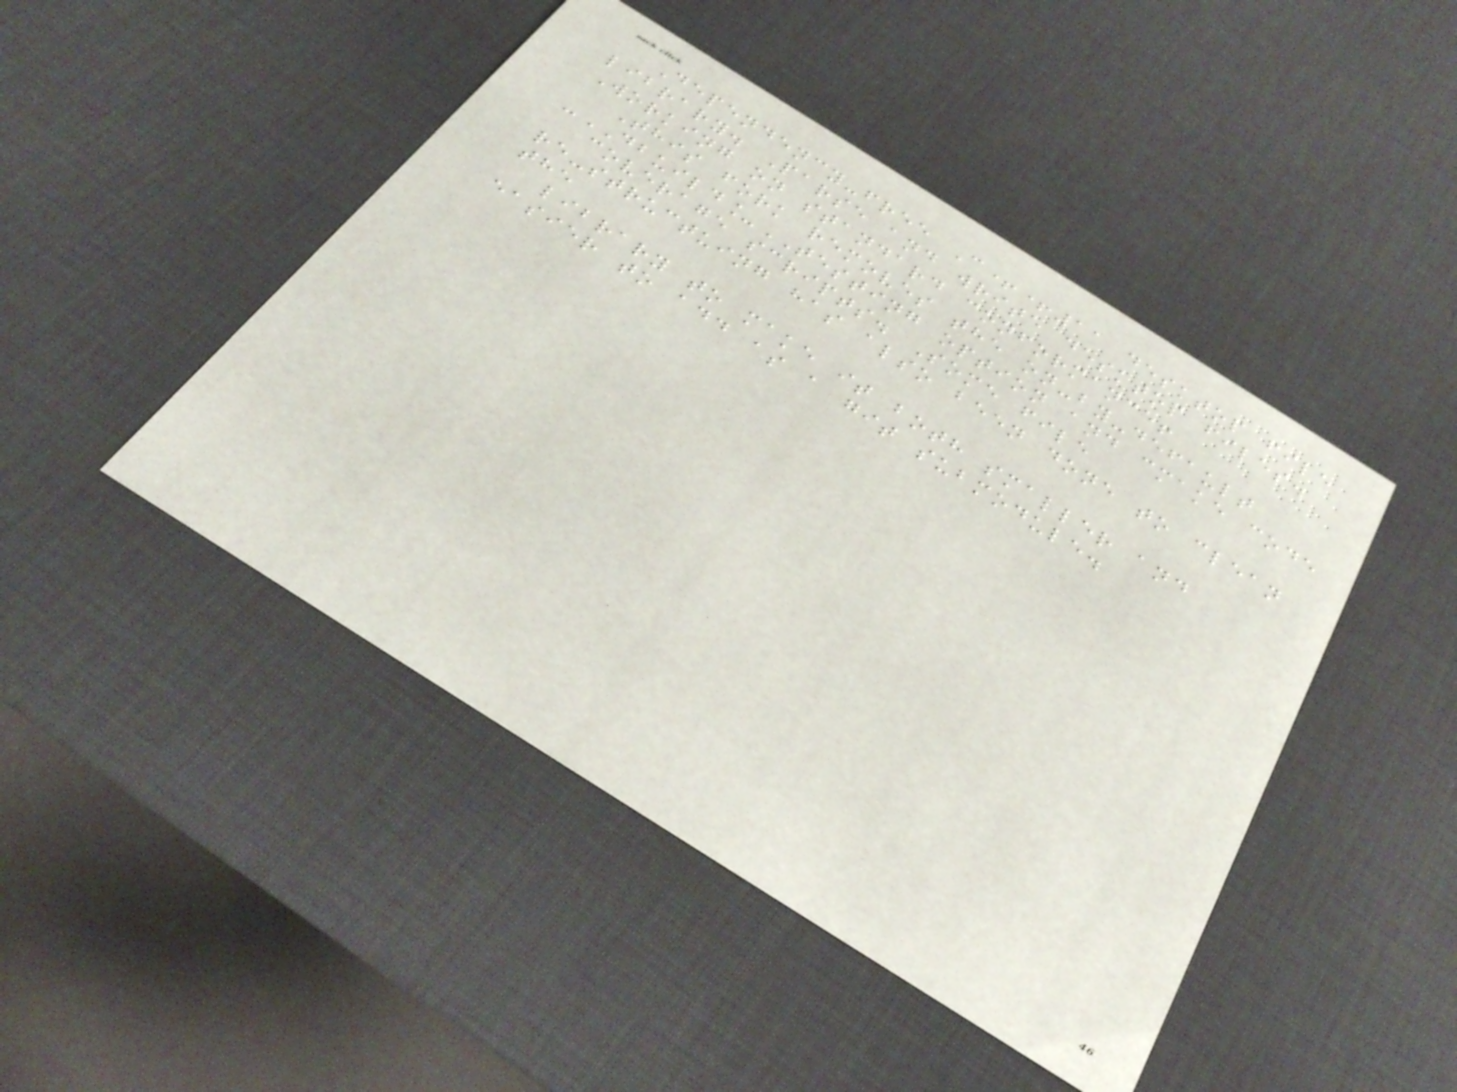Dependency-free C++11 desktop file
library. Parse and write desktop files.
Working on standard conformance!
This fork removes the on-by-default
-DBUILD_TESTING option and cmake code
coverage scripts. Some file
re-structuing has also been done to clean
the
library to make it both smaller and
easier to add as a git submodule.
